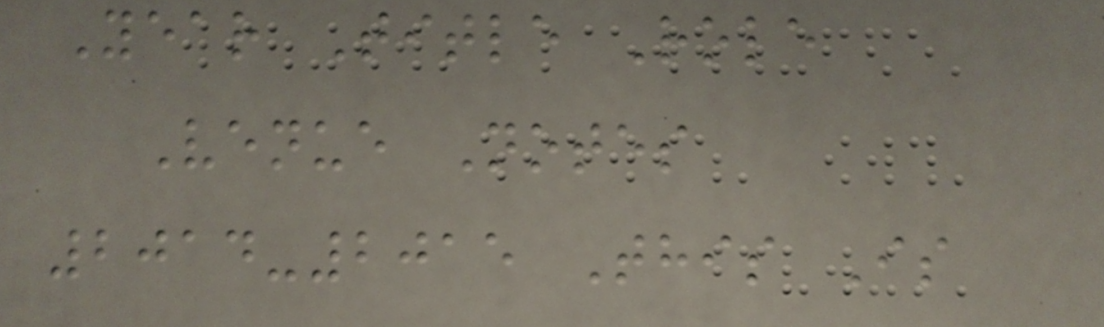Year Title Role
Venue Notes
2014-2015 This Is
